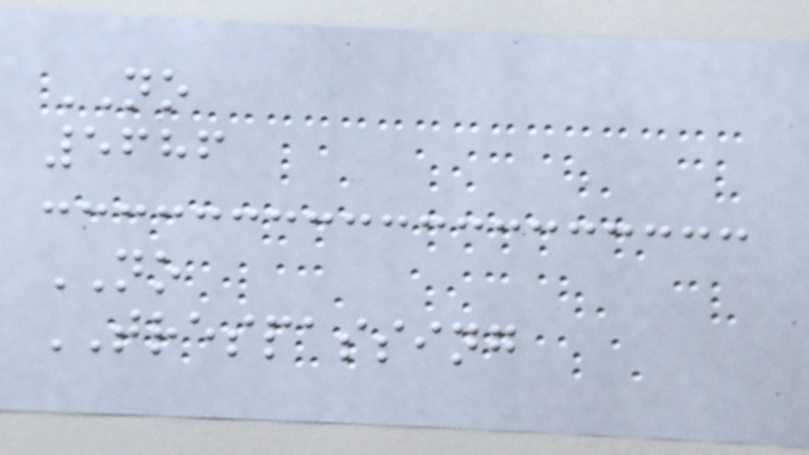NO
5686
NO
TRESPASSING
